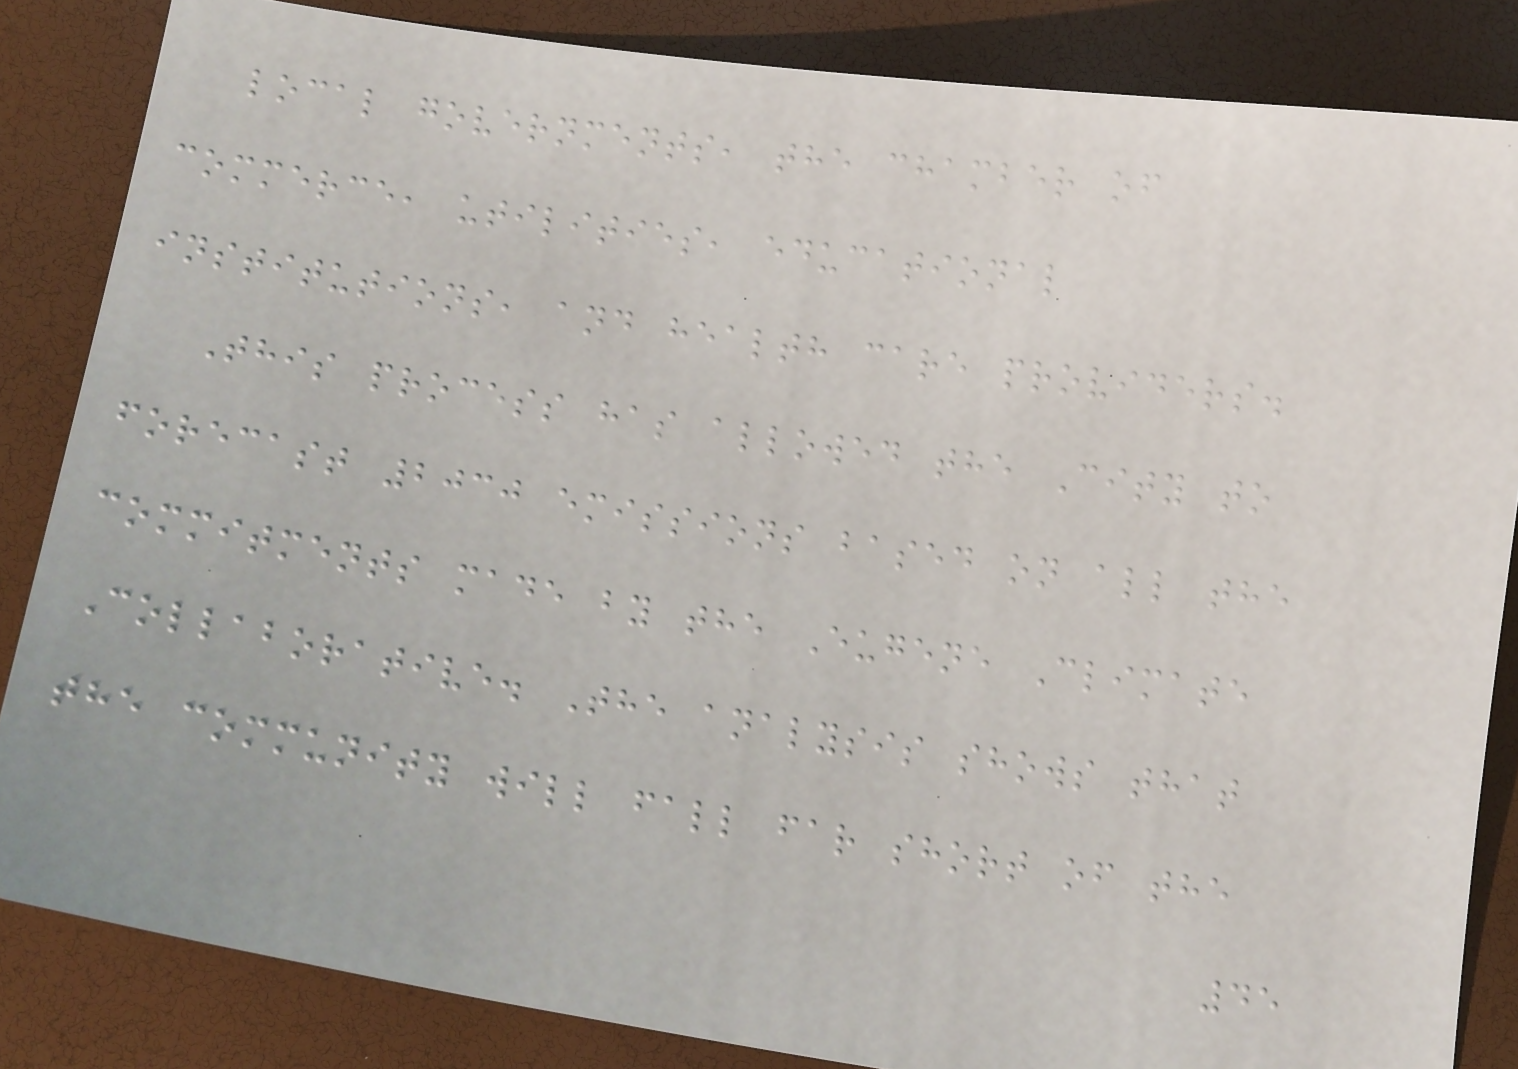local governments, the chamber of
commerce, utilities, educational
institutions, and health care providers.
This process has allowed the City to
forecast 2030 emissions based on all the
commitments made by the Eugene Climate
Collaborative. The analysis shows that
the community will fall far short of the
45
